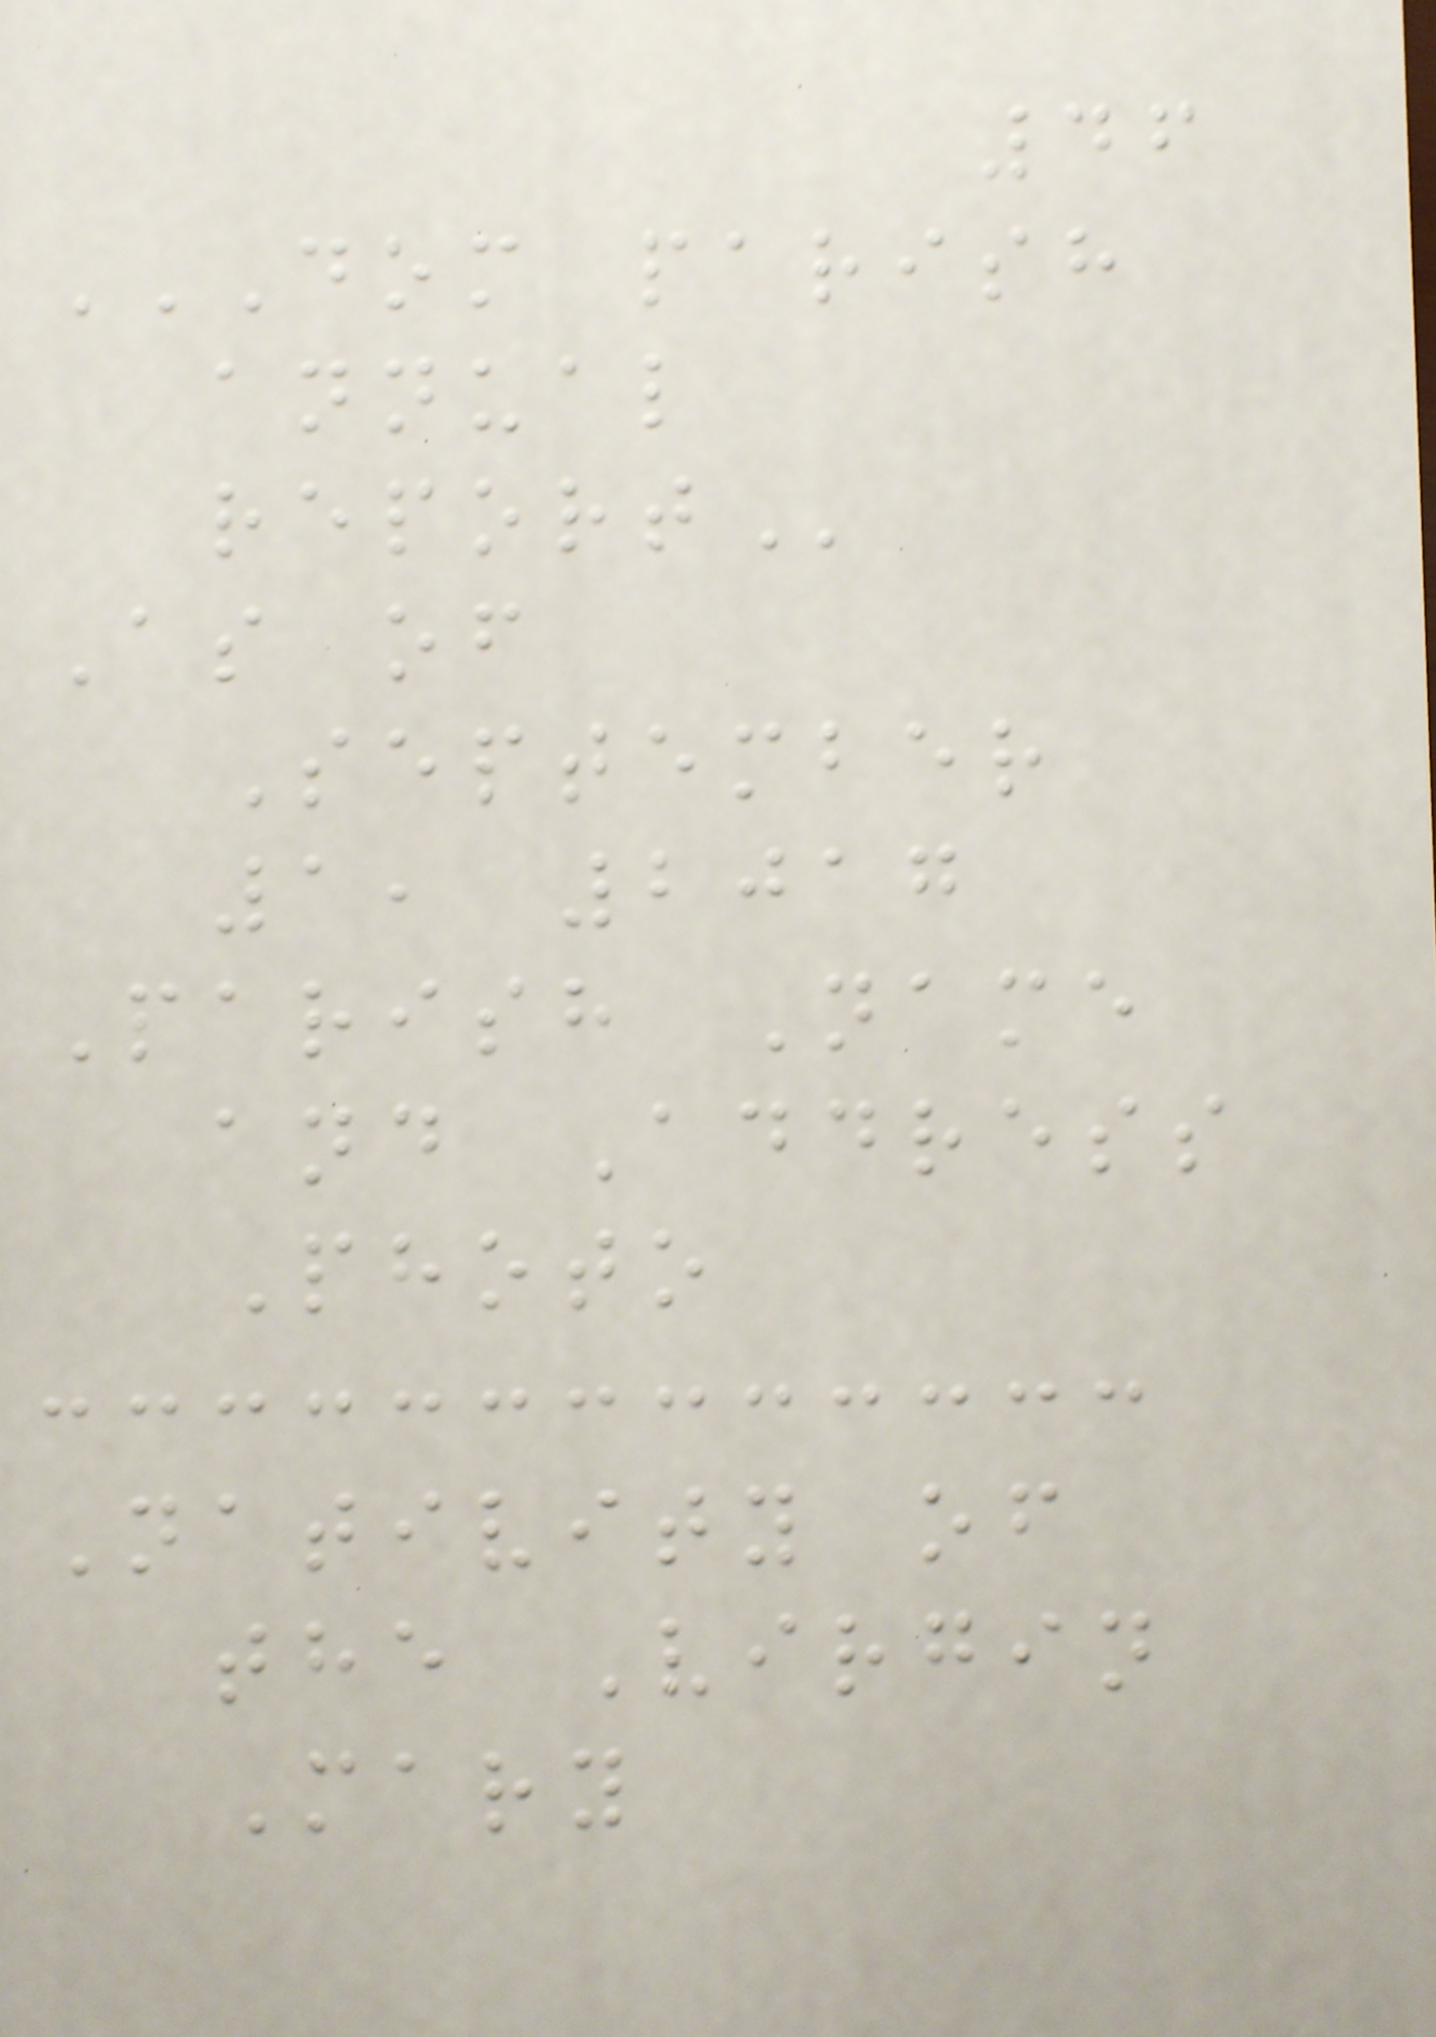46
DOM PARISH
ANNUAL
REPORT
As of
September
1, 2017
Parish Name
and Address
Photo
Nativity of
the Virgin
Mary
